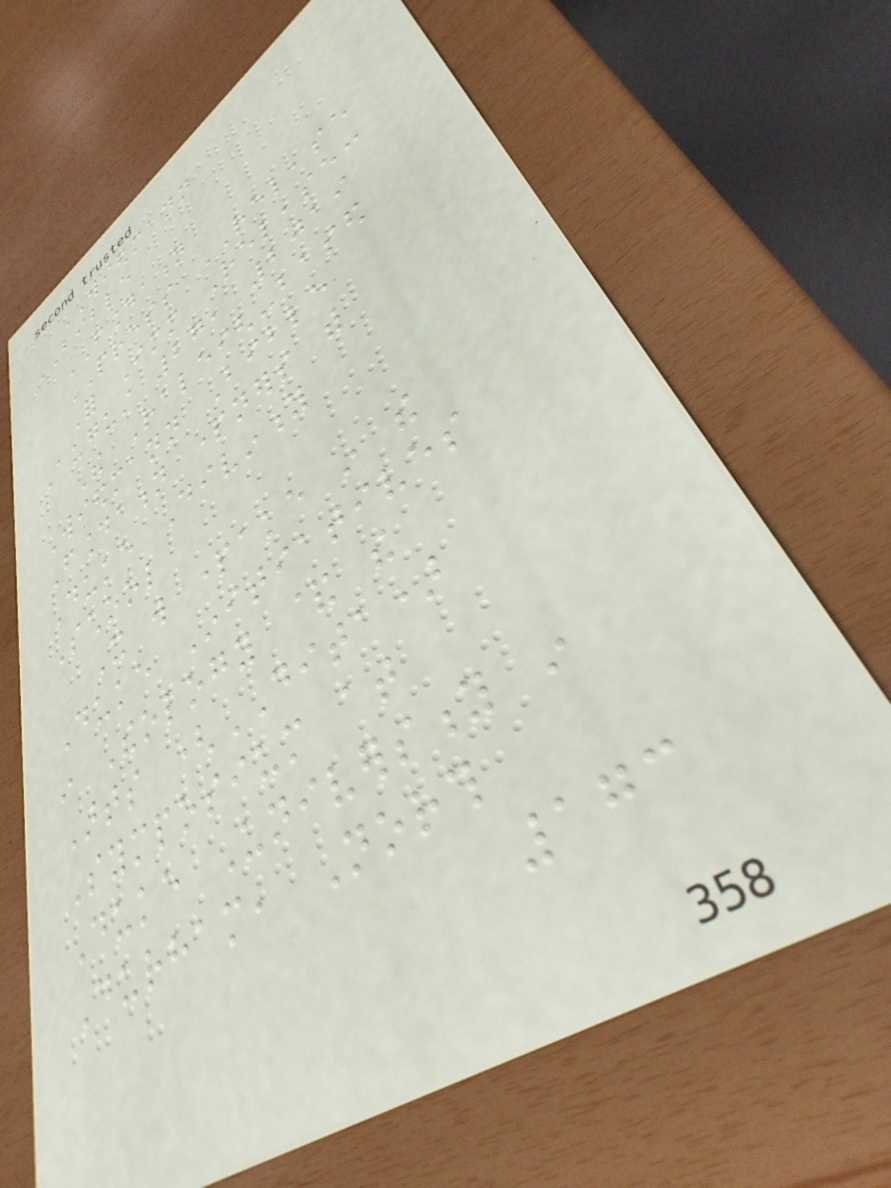WIEDMANN
BIBLE
FOUNDATION
PRESS RELEASE
For Immediate Release:
August 27, 2019
The Raleigh-based
Wiedmann Bible
Foundation partners with
Duke Divinity
School
It will partake in the
Duke Initiatives
in Theology & the
Arts (DITA)
Symposium at
Duke University in
Durham, North
173
